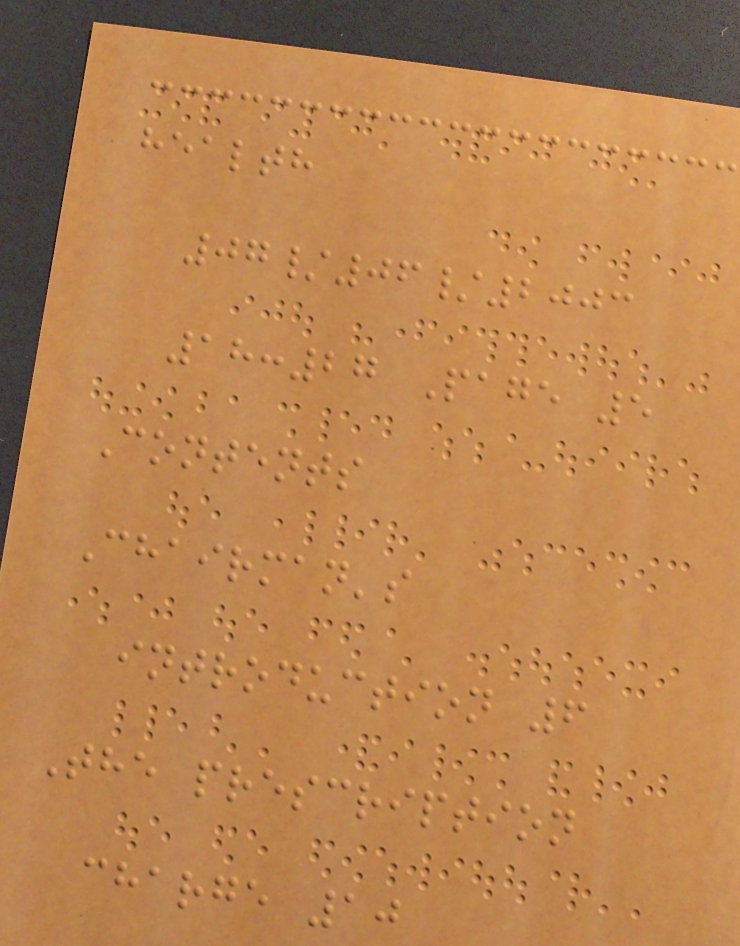health
07/06/2003
18:27 Page 5
Contents
Chairman's
introduction 6
The prescription
charge 10
